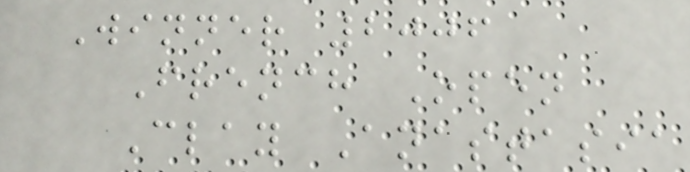Winner 2006
French Open
Clay Anastasia
